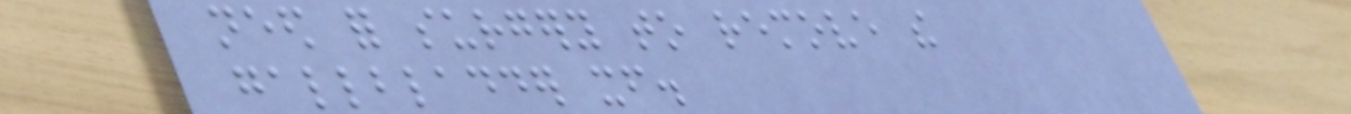need for surgery to remove the
gallbladder itself.
